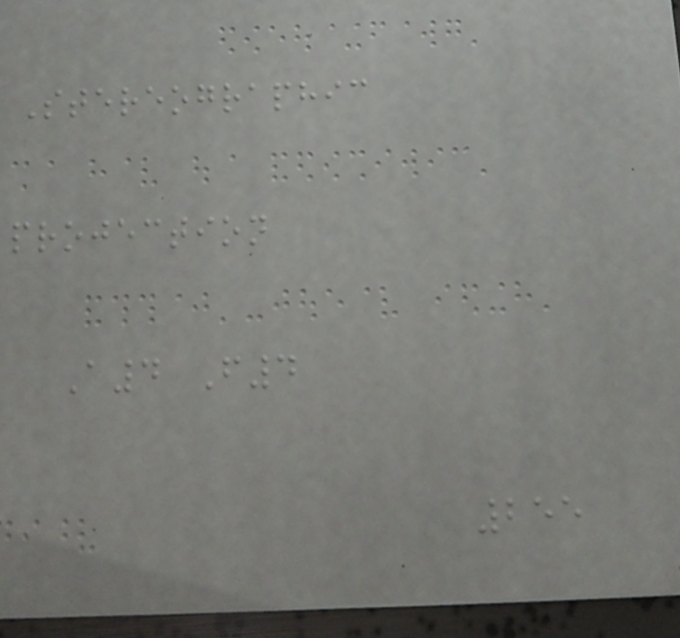Stereographic
projection
A4 F4
255
